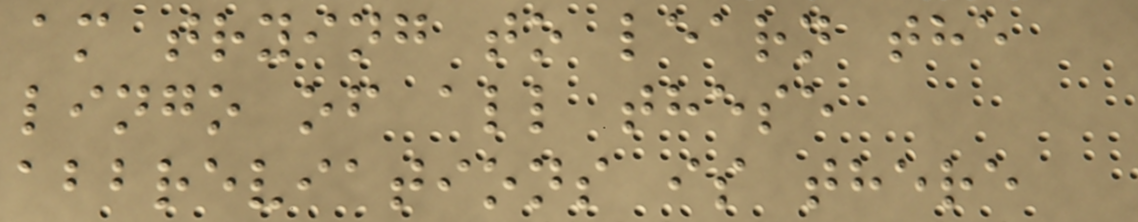am trying to learn the
lingo of all these
abbreviations is there
